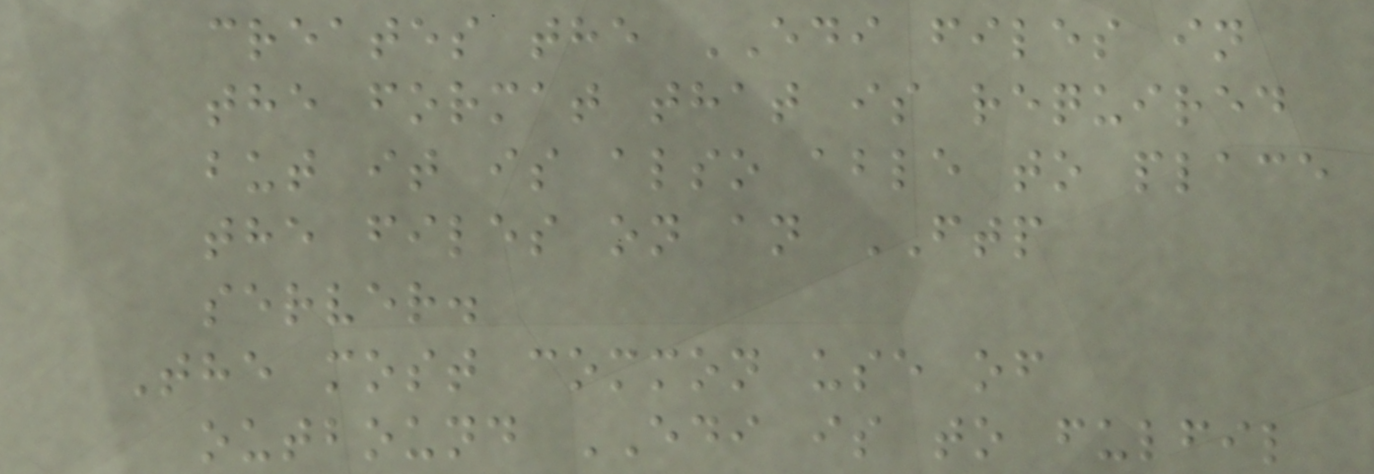creates the EDI files in
the format that is required
but it is also able to place
the files on an FTP
server.
The most common use of
outbound EDI is to fulfil
